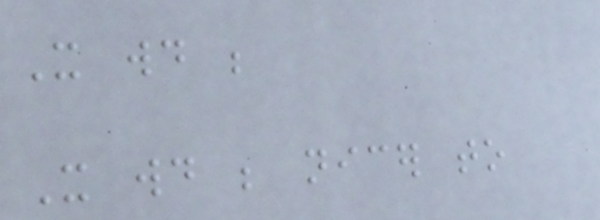It would be
It would be nicer to
